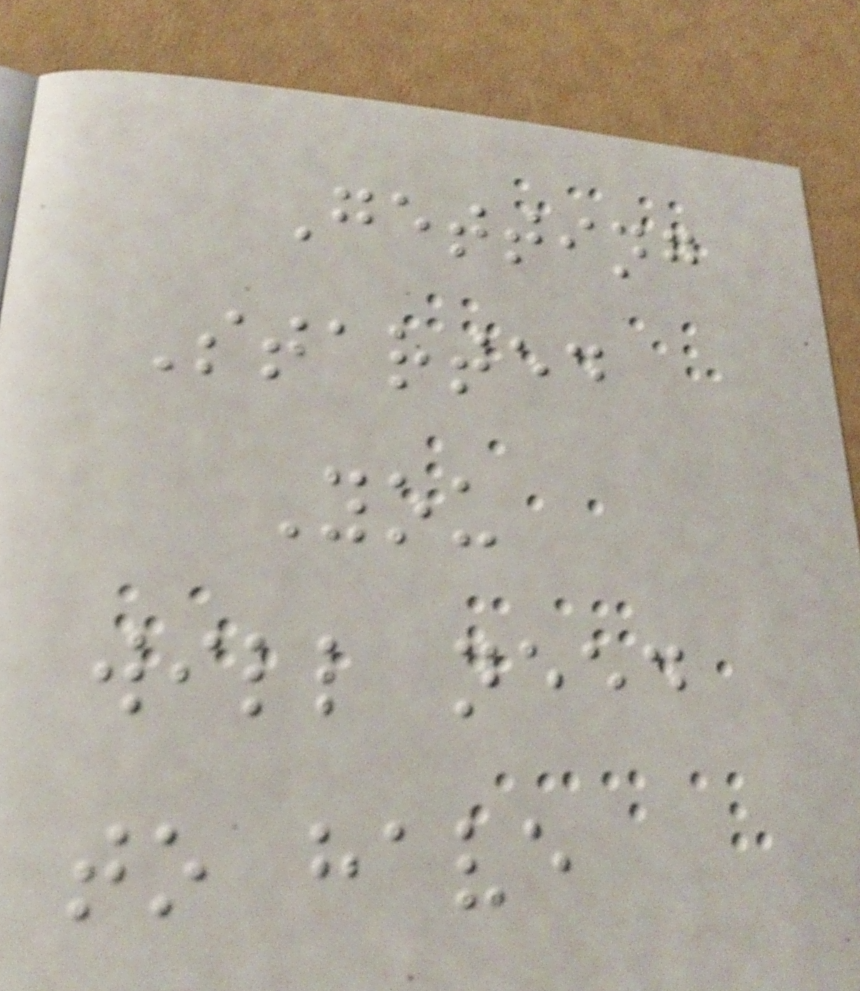Getting
Started
You
will need
to have
